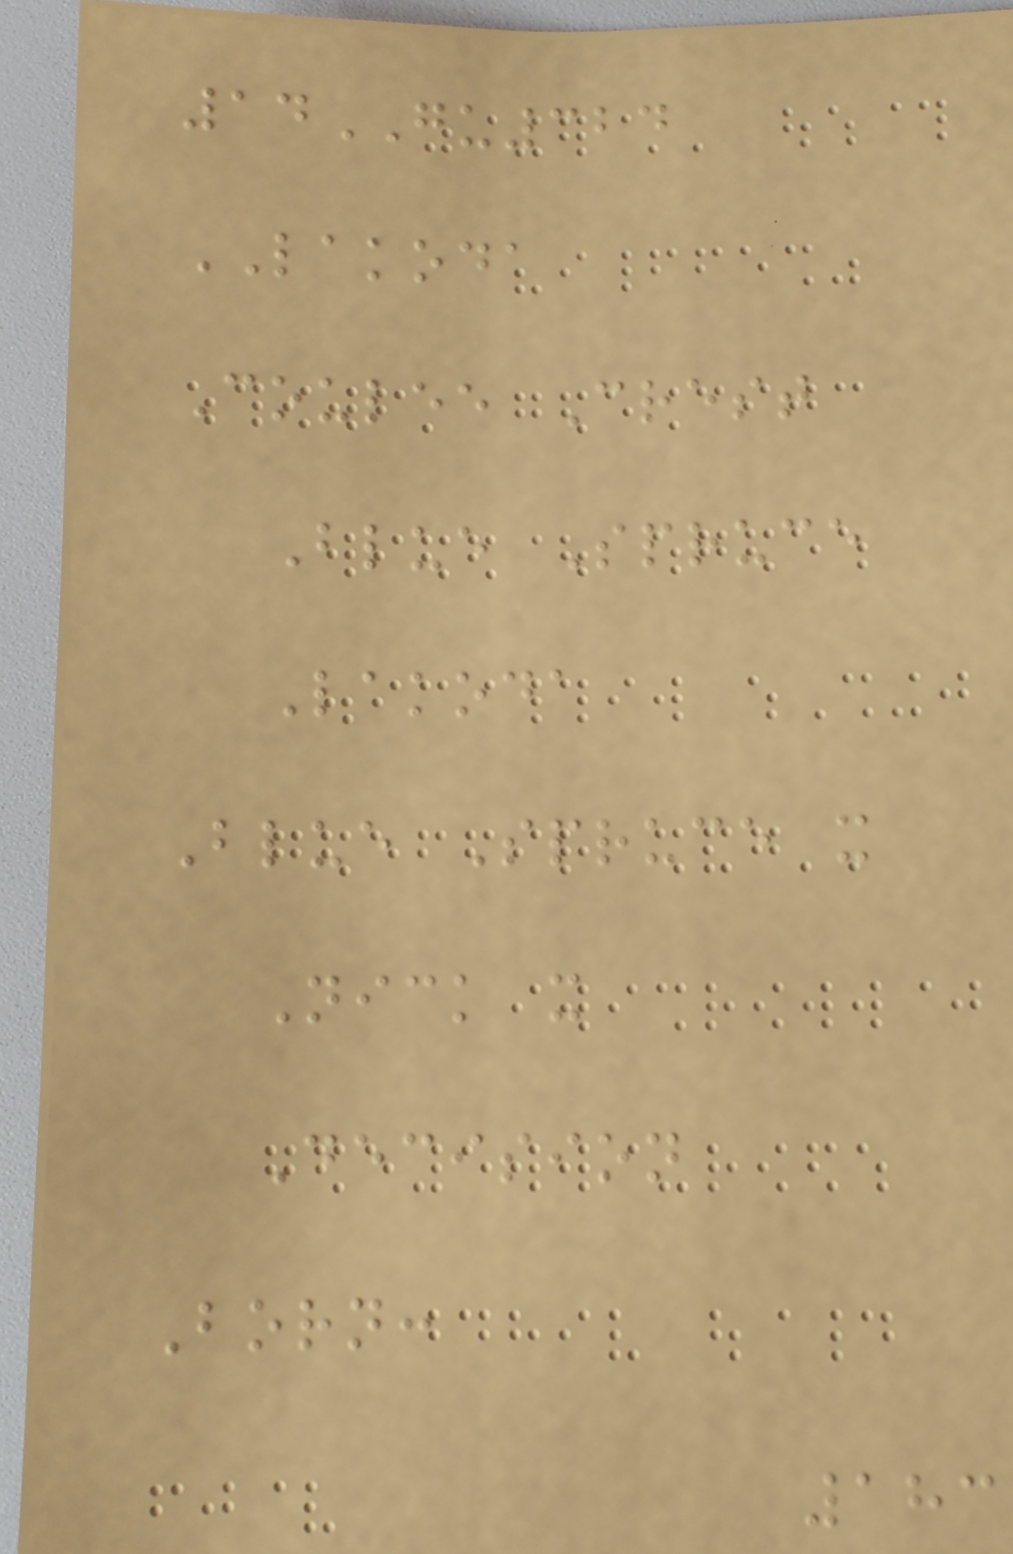14GU324
LAKODA
Coulee Crest
Blue Spruce
Lakoda
Blue Spruce x
Nick x
Decision
Born:
183
